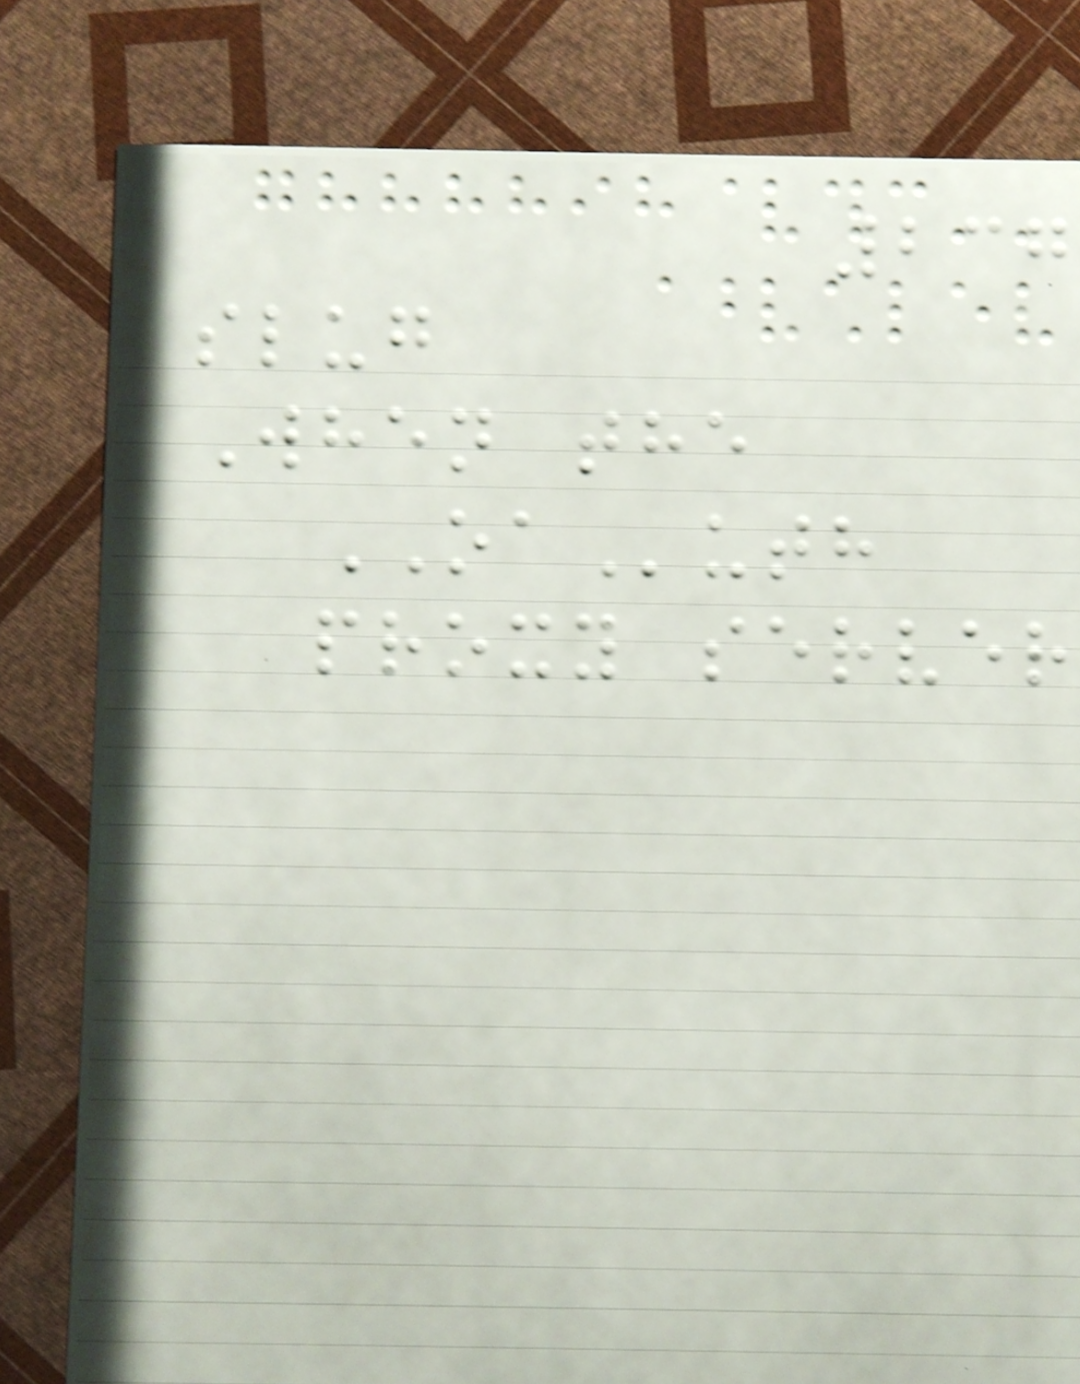237
slug
When the
OAuth
proxy server
